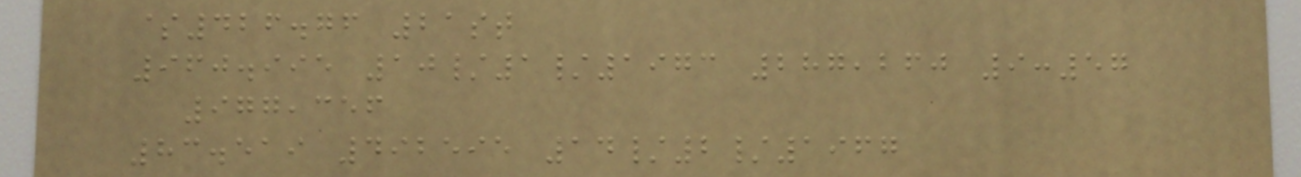$426.76 21st
960.995 10/1/1973 287,260 9:57
977,356
83.519 492595 14/2/1967
